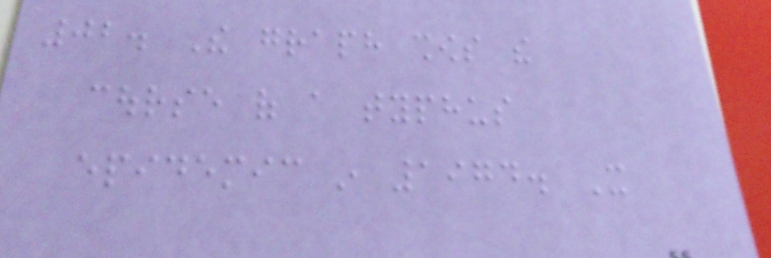02. The graph shows the
course of a typhus
epidemic in 1974. It
